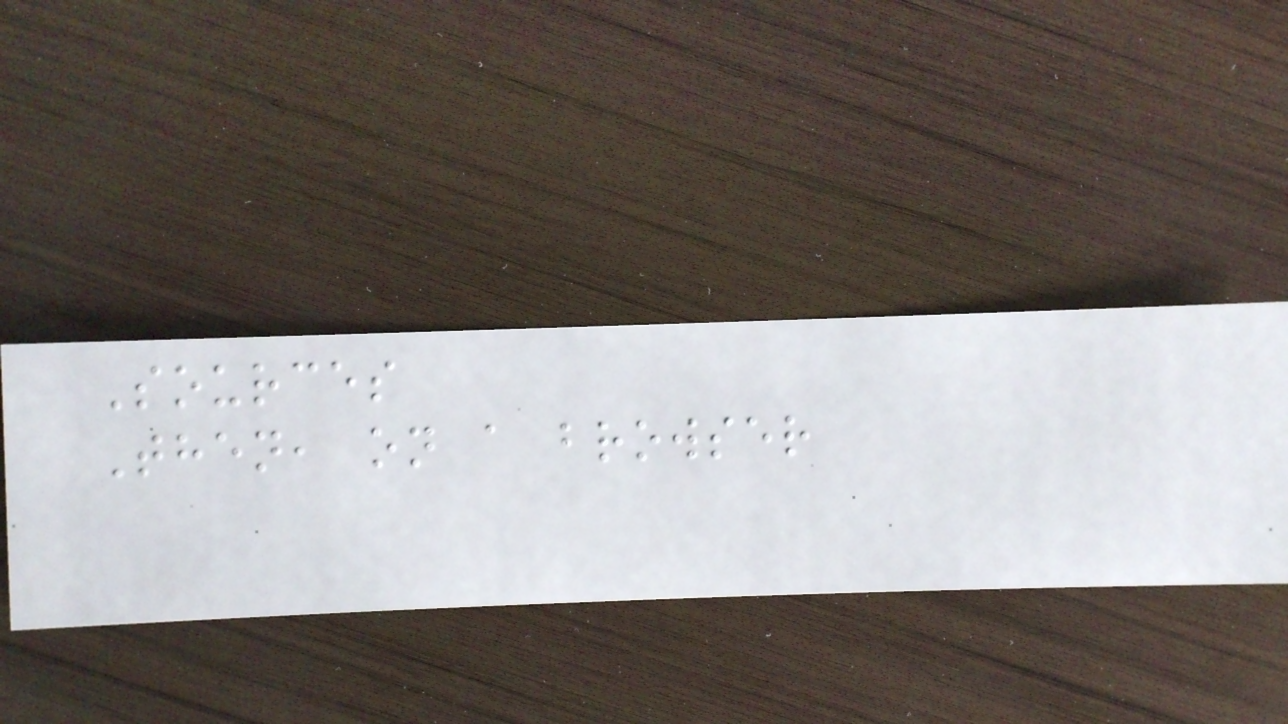Sources
Then, on a browser
